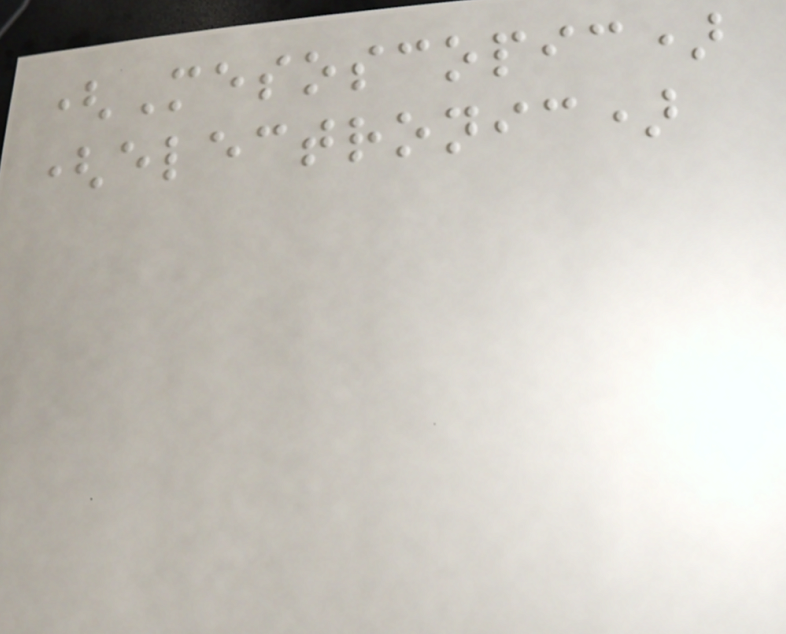(Mesoscopic)
(electronic)
